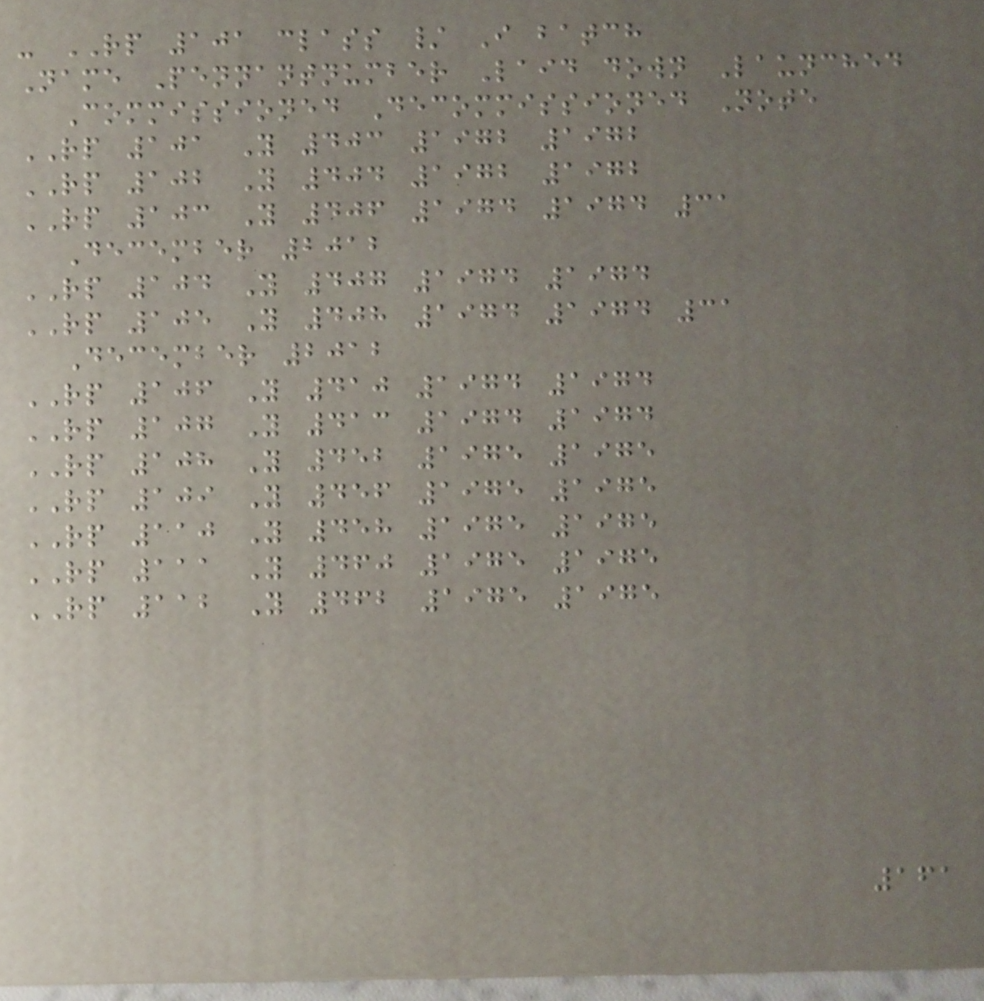- RP 101 class / I batch
Name Pennantnumber Laid down Launched
Commissioned Decommissioned Note
RP 101 Y 403 1972 1972
RP 102 Y 404 1972 1972
RP 103 Y 406 1974 1974 31
December 2012
RP 104 Y 407 1974 1974
RP 105 Y 408 1974 1974 31
December 2012
RP 106 Y 410 1974 1974
RP 107 Y 413 1974 1974
RP 108 Y 452 1975 1975
RP 109 Y 456 1975 1975
RP 110 Y 458 1975 1975
RP 111 Y 460 1975 1975
RP 112 Y 462 1975 1975
161
